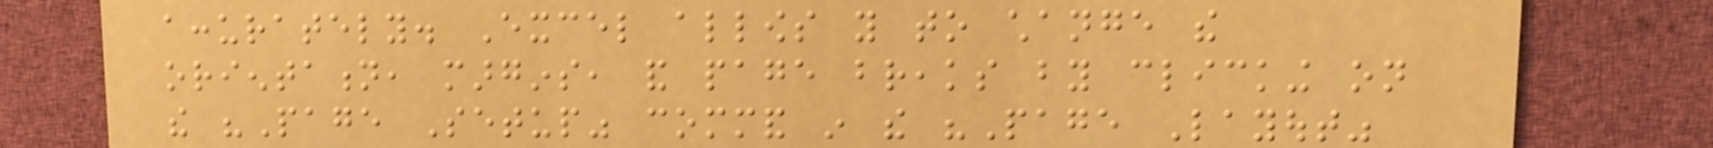accurately. Excel allows you to change the
orientation, margins, and page breaks by clicking on
the "Page Setup" command in the "Page Layout"
